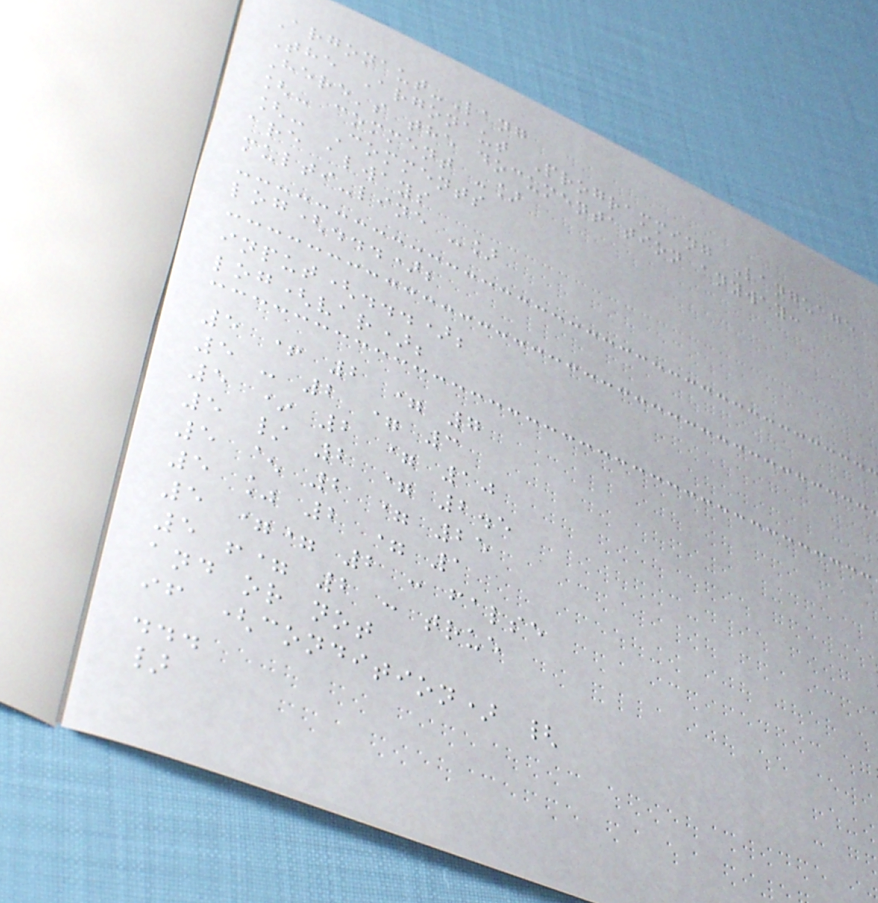Argonaut-Lang
The Argonaut Programming Language
Here's the documentation anyway:
[- comment -]
[- Comments
are always
multi-line -]
log(...);
input(...);
log(var);
5 + 2 = 7
5 - 2 = 3
5 * 2 = 10
5 / 2 = 2.5
5 ^ 2 = 25
5 % 2 = 1
5 == 2 : false
5 != 2 : true
and or not
if (condition) {
...
}
